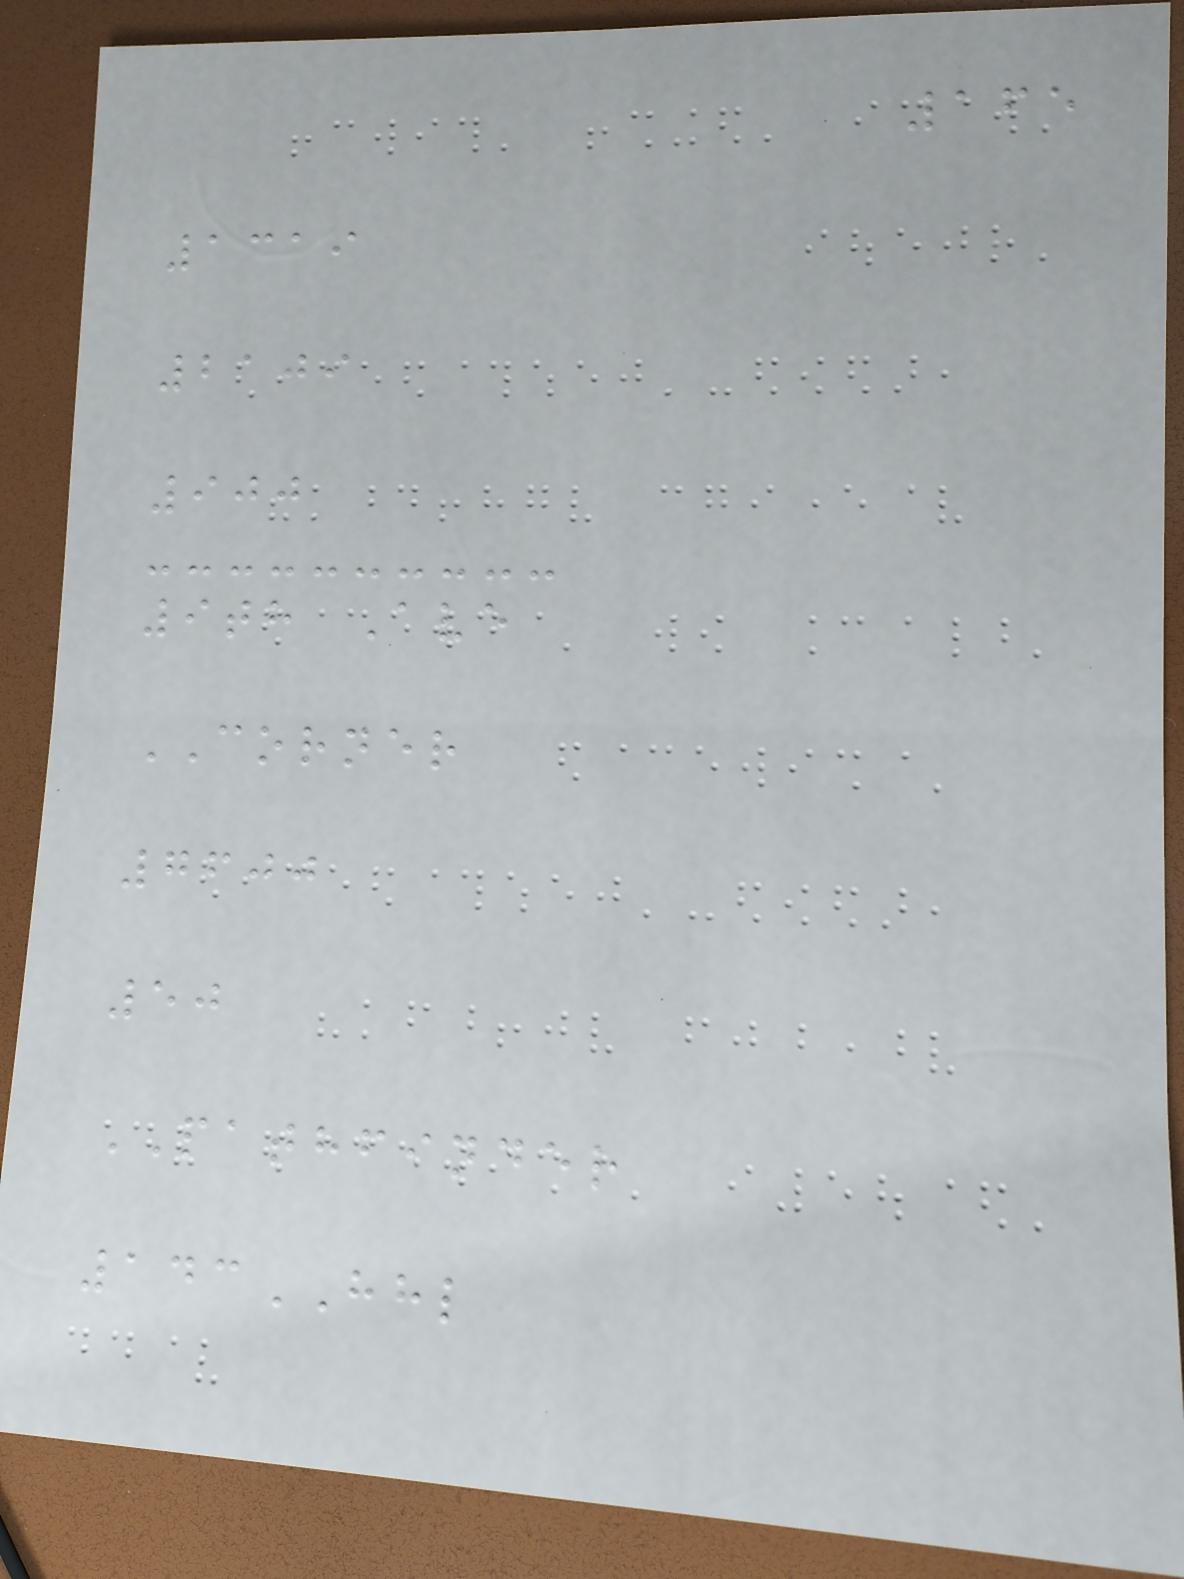165
1319
2109
900
9th Ave
CORNER
7600
50
PATHFINDER
143HHL
